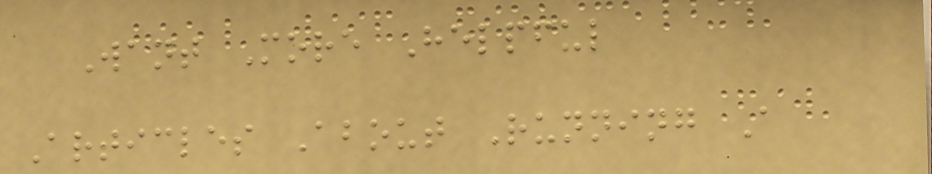Want More Helpful
Articles About Running A
